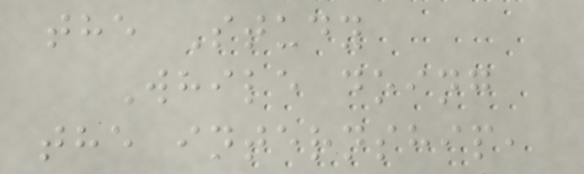the Study
While doing
the internship,
